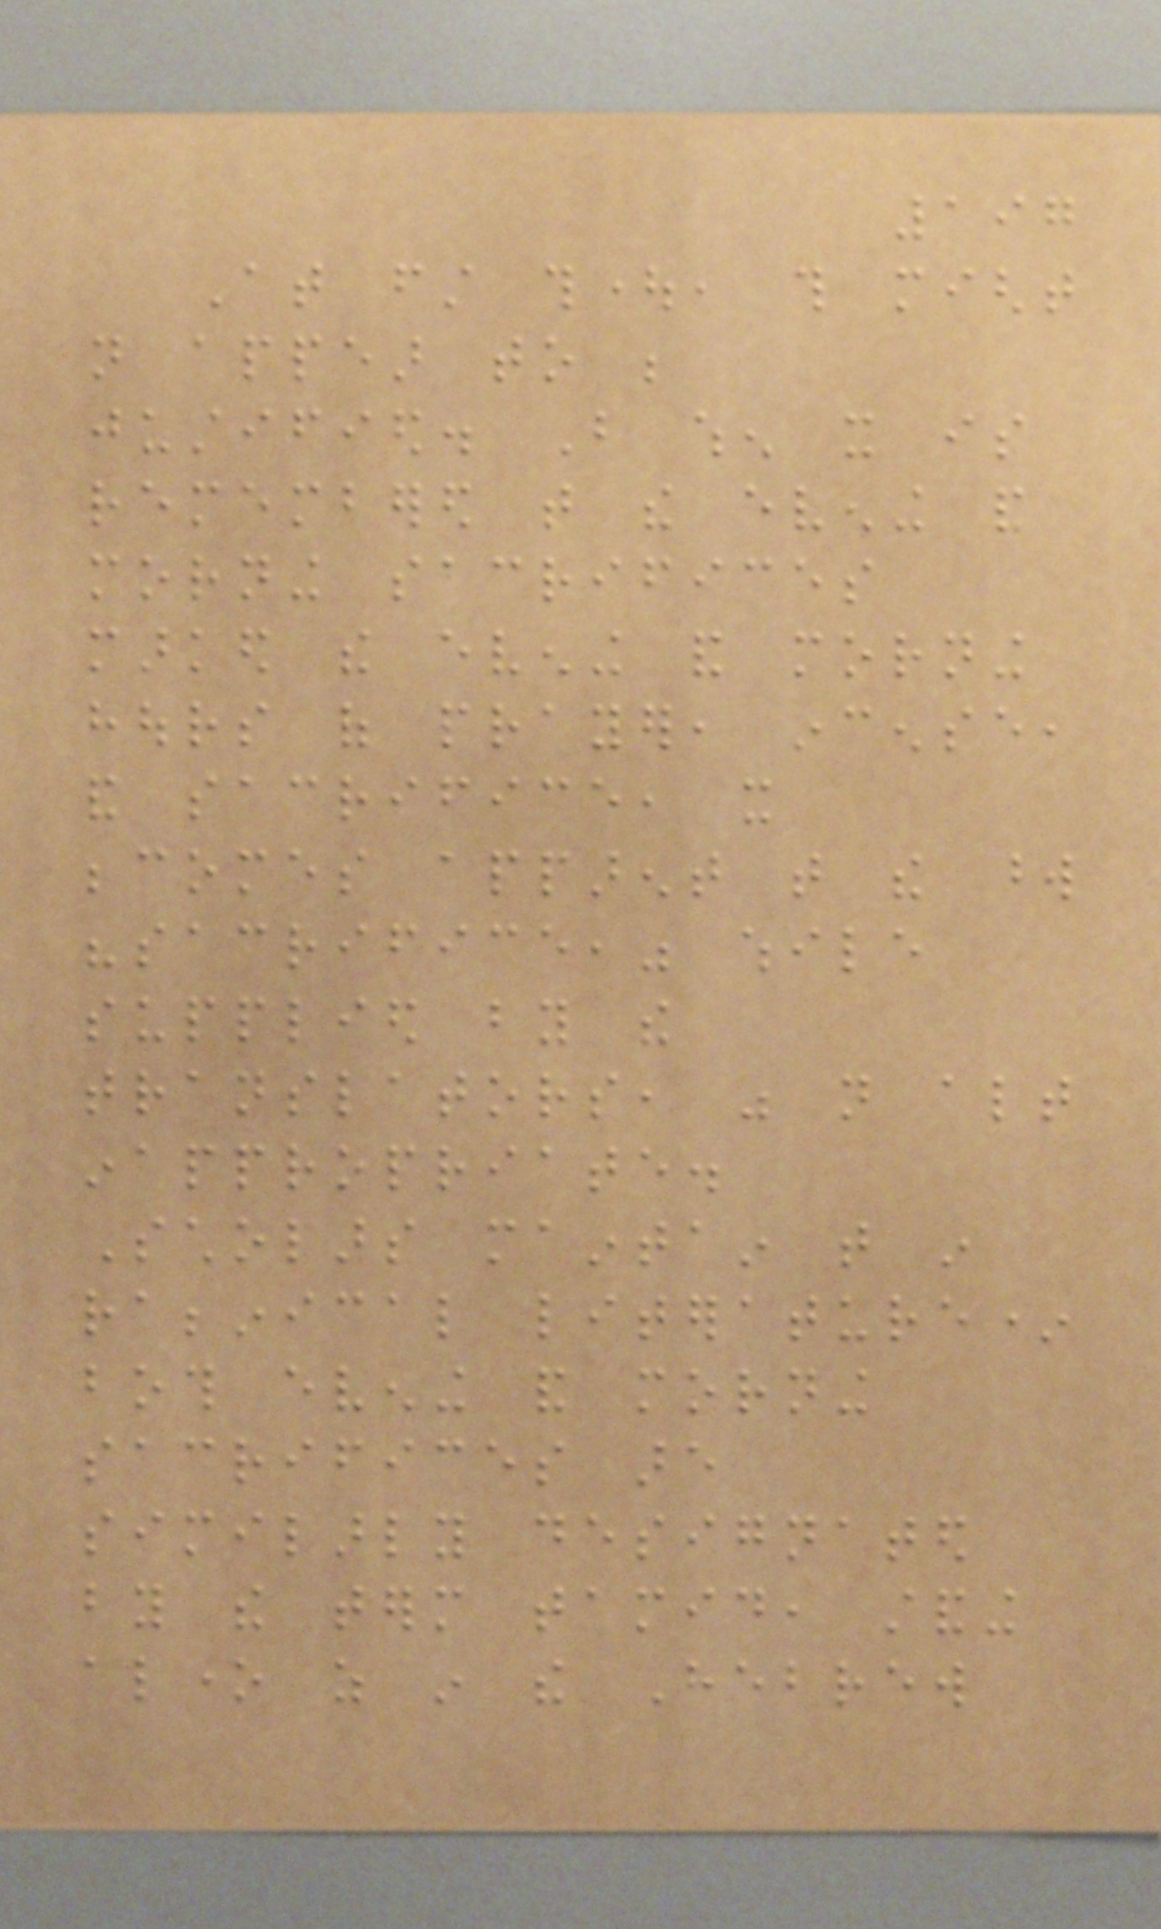197
At first thought, this might
not appear to be
justified. But when it is
remembered that the evening and
morning sacrifices
marked the evening and morning
hours of prayer, incense,
and sacrifice, it
becomes apparent that the word
"sacrifice," while
supplied by the
translators, was not altogether
inappropriate.
Scholars maintain that in
rabbinical literature*
both evening and morning
sacrifices are
similarly designated
by the term tamid, standing
alone as in the Hebrew
